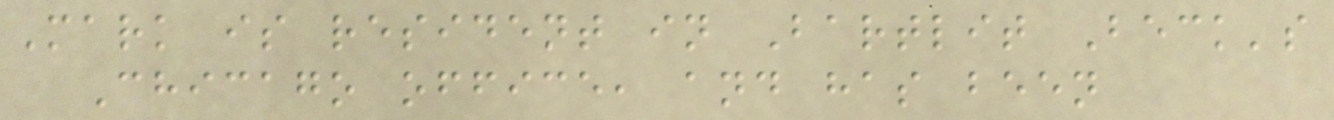Mark is resident in Bartlit Beck's
Chicago office, and has been
